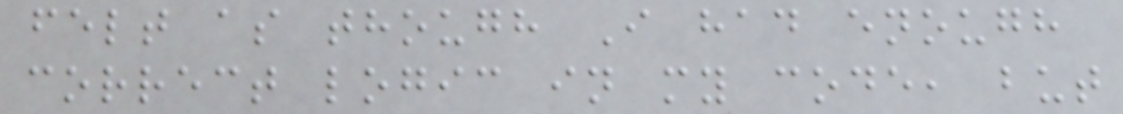felt as though I had enough
correct logic in my code, but
